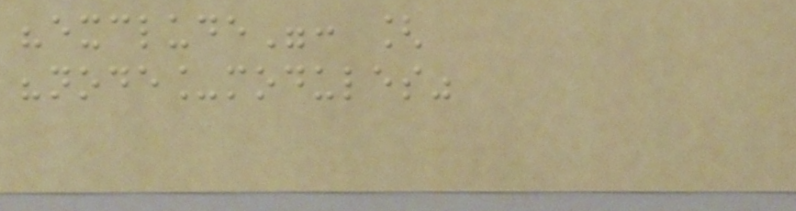"exclude": [
"node_modules"
